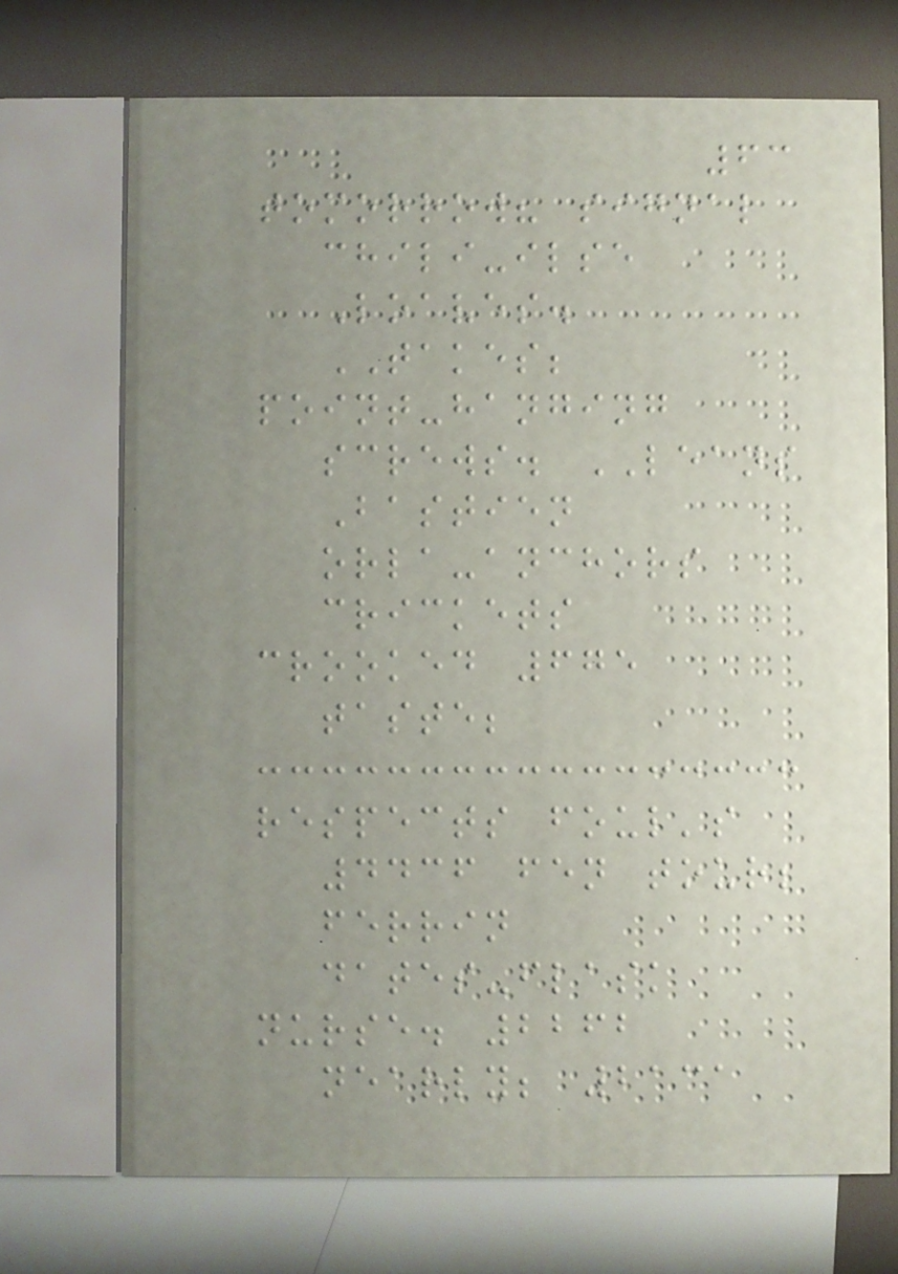63
tomorrow? signal
chili-ilse
Loaves.
TAKES;
point-hanging
screws. LEANS
Bastien
orla-anchors
crickets
crooked 675
taste;
respects foul's
4436 fen tour;
ferrin
dates-flask
nurse. 2262
nearly; 2131
